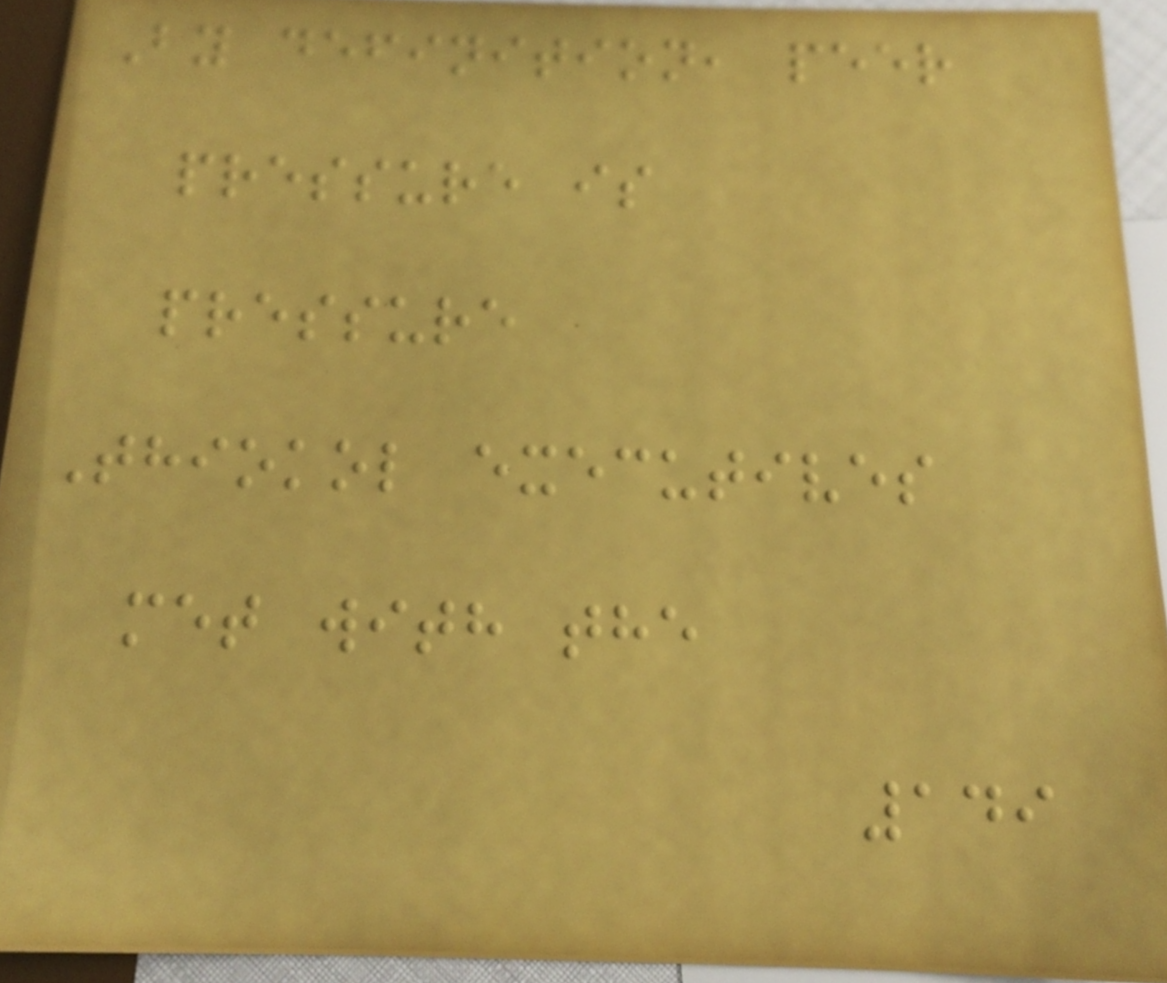By definition, peer
pressure is
pressure
Thiokol executives
met with the
149
